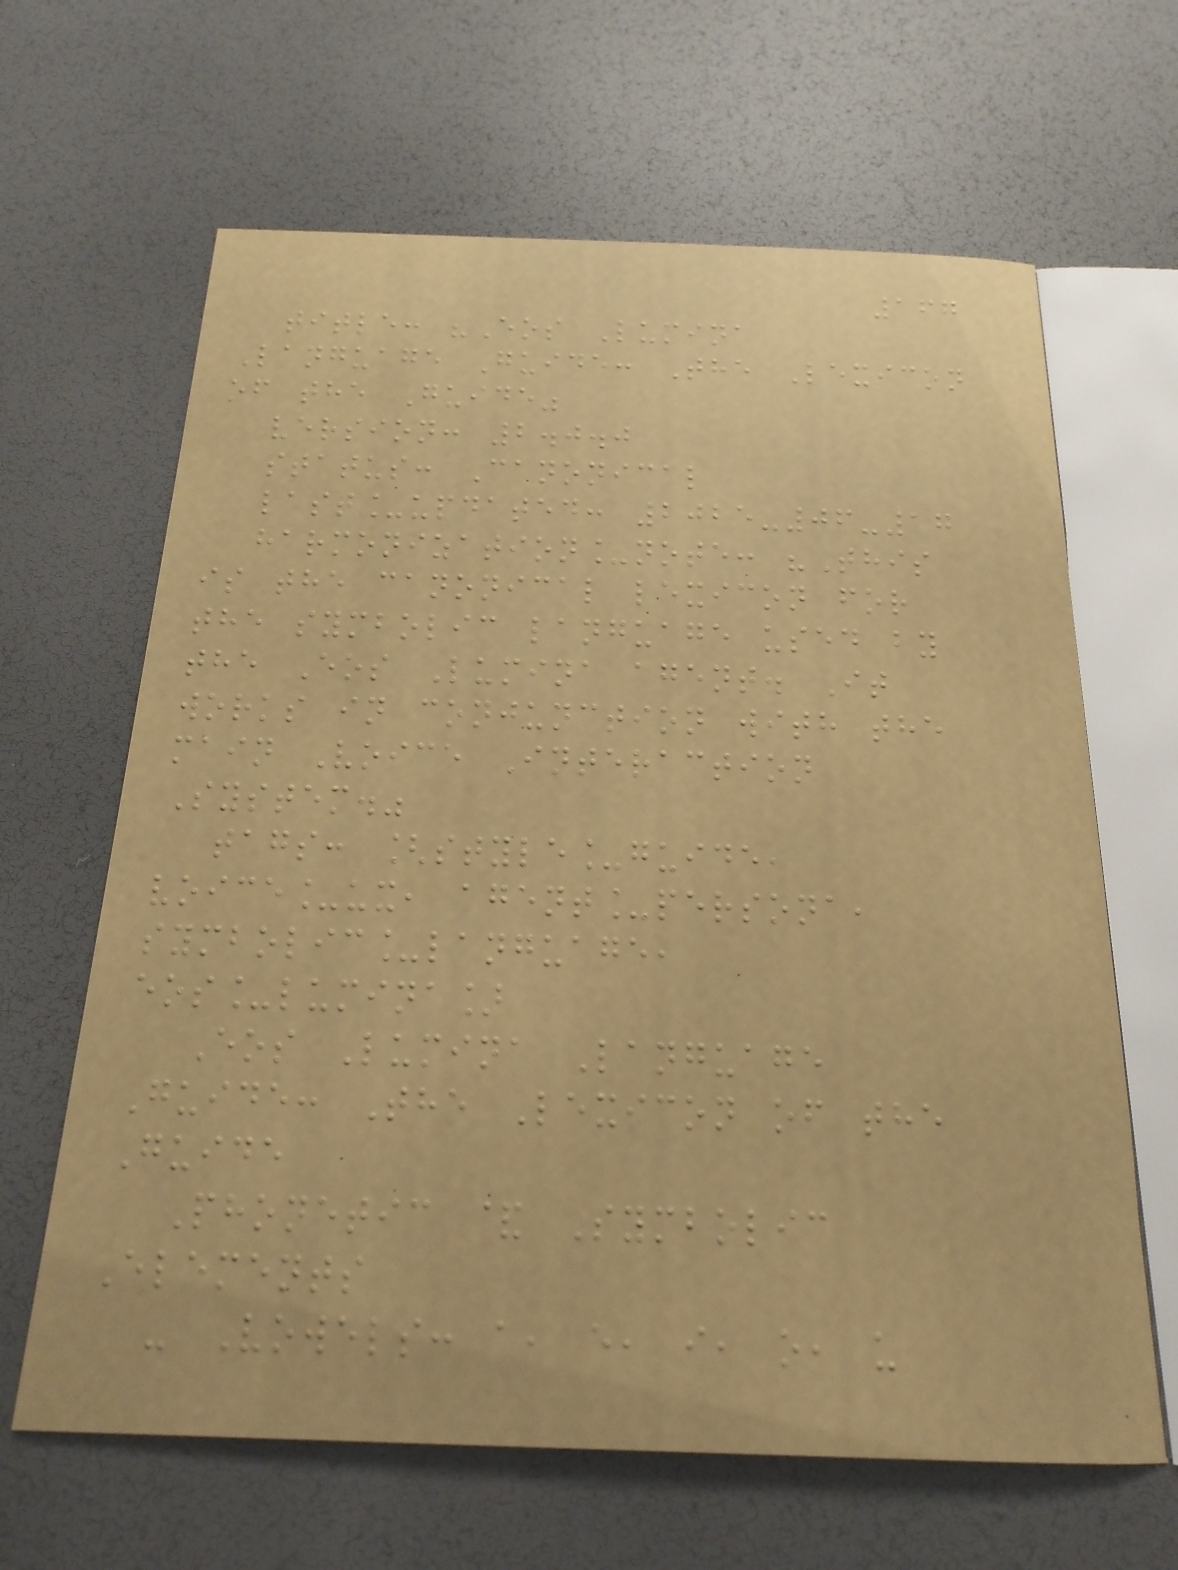167
title: "Eos Lumina
Language Guide: The Lexicon
of the Guide"
version: 2.0.0
status: Canonical
last_updated: 2025-06-17
harmonization_note: "This
is the canonical lexicon for
the symbolic language used by
the Eos Lumina agent. It
works in conjunction with the
main Voice Interaction
System."
tags: [style_guide,
voice_ux, agent_persona,
symbolic_language,
eos_lumina]
Eos Lumina Language
Guide: The Lexicon of the
Guide
Phonetic & Symbolic
Elements
- Vowels: a, e, i, o, u
